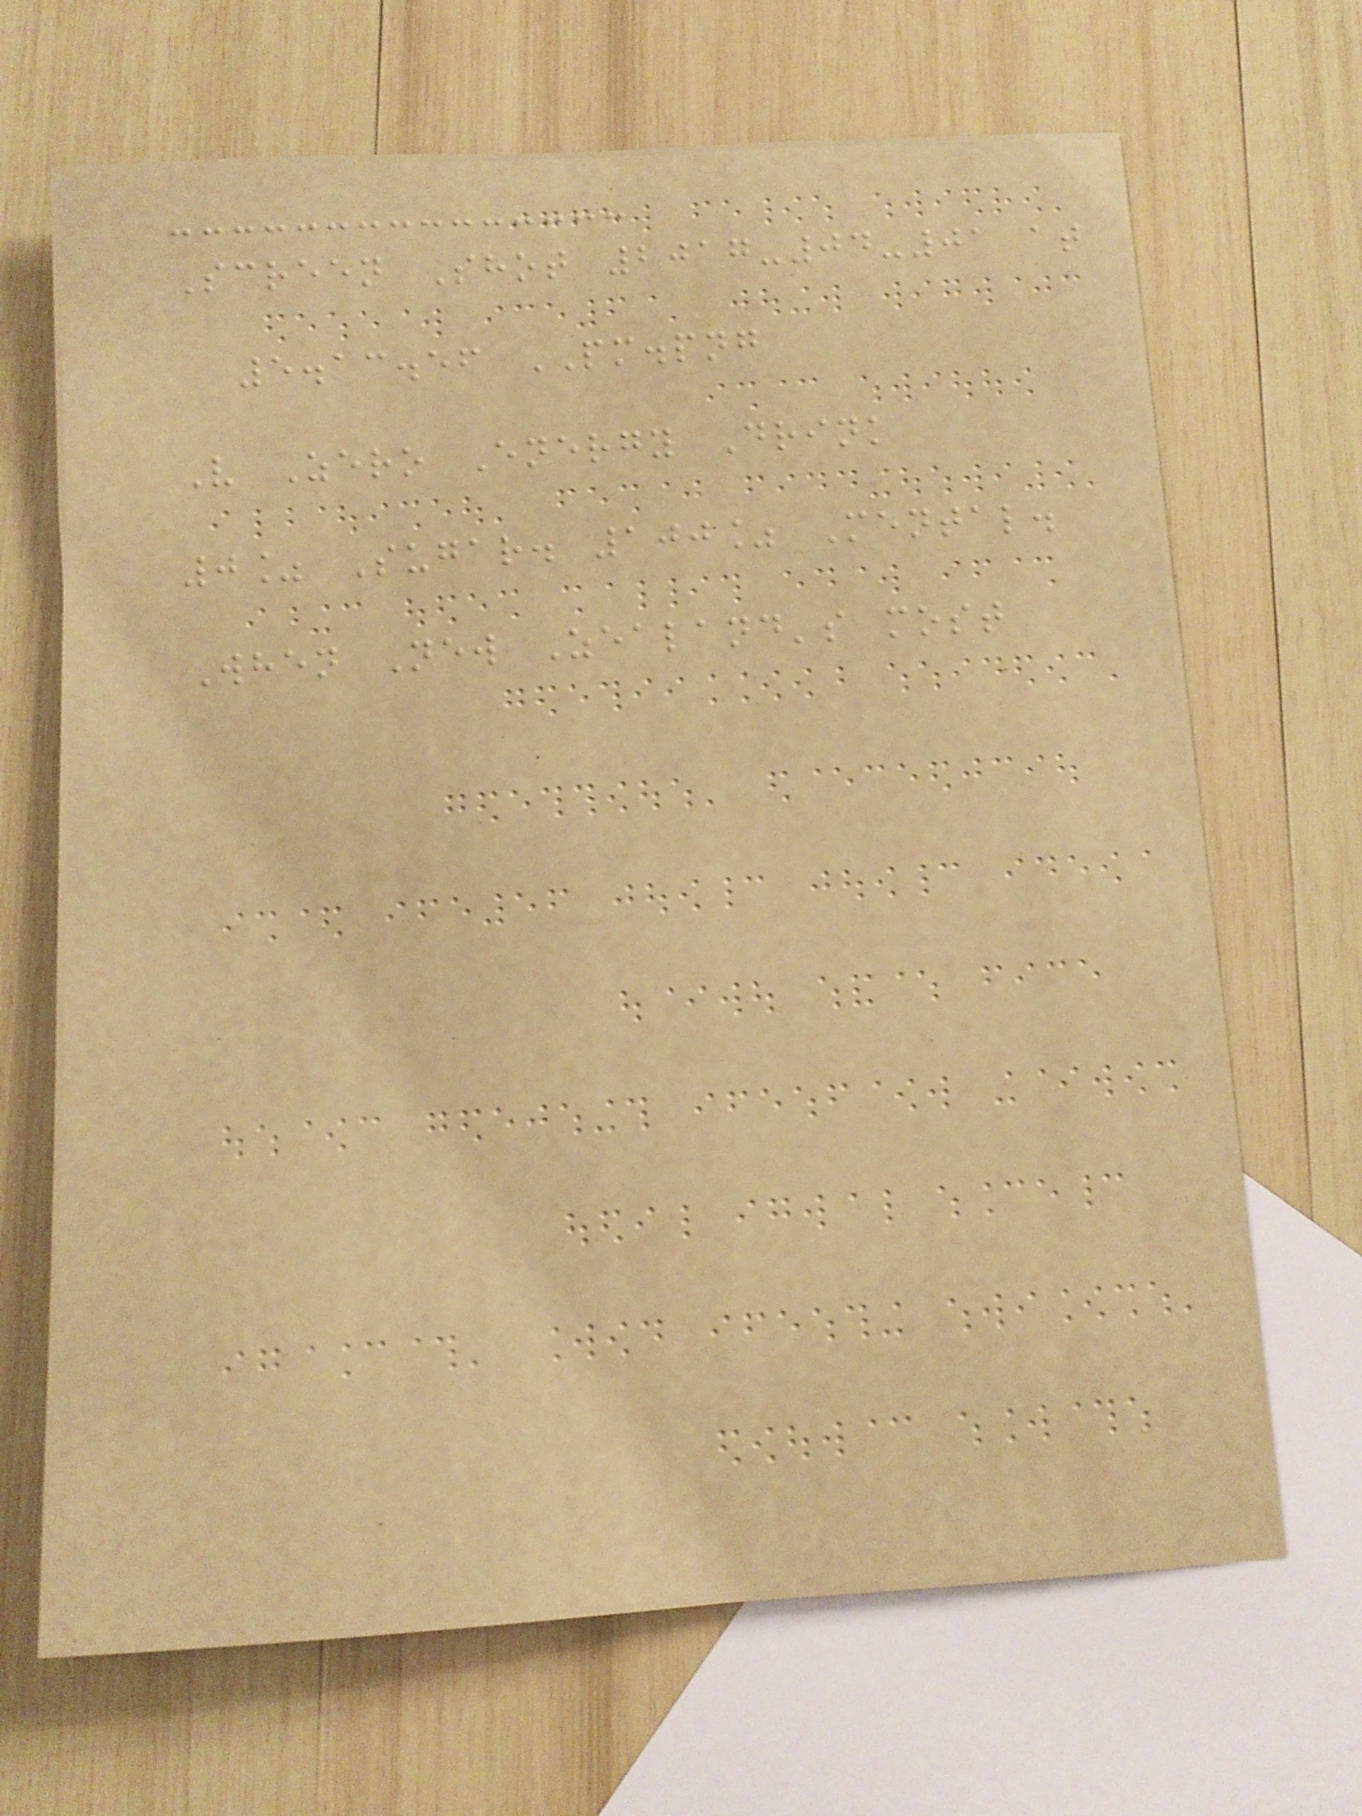Screen Shot 2017-04-01 at
5.13.56 PM.png
V Zero Energy Drink
0% Sugar. 100% Mental.
When New Zealand's most
